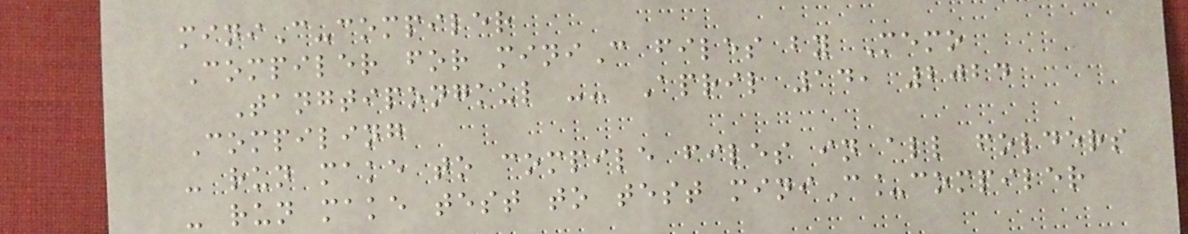miniC-compiler
Compiler for miniC files by Memo
Tangtipongkul -- April 14, 2024
Compiling
- run make to compile files in all folders
- run make test to test miniC_compiler
